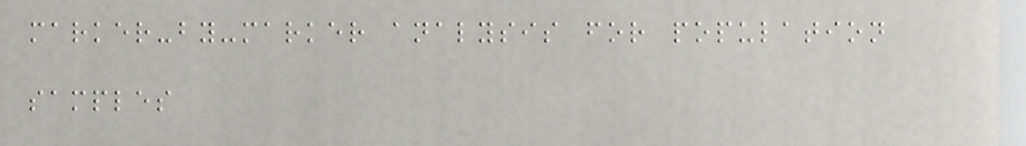marker-by-marker analysis for population
samples
